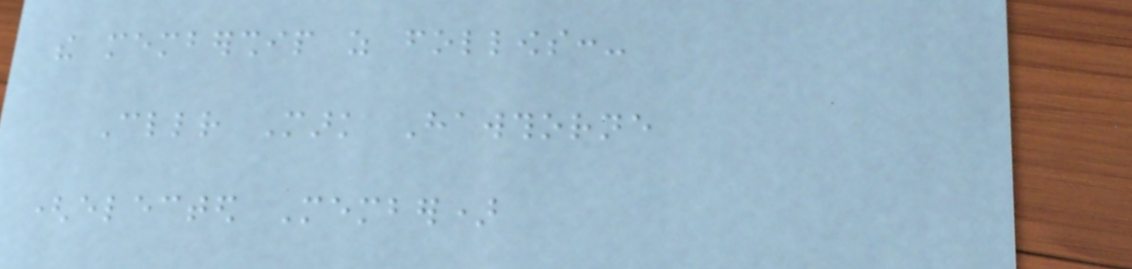the membership as follows:-
Cllr Mark Hawthorne
(elected Member)
